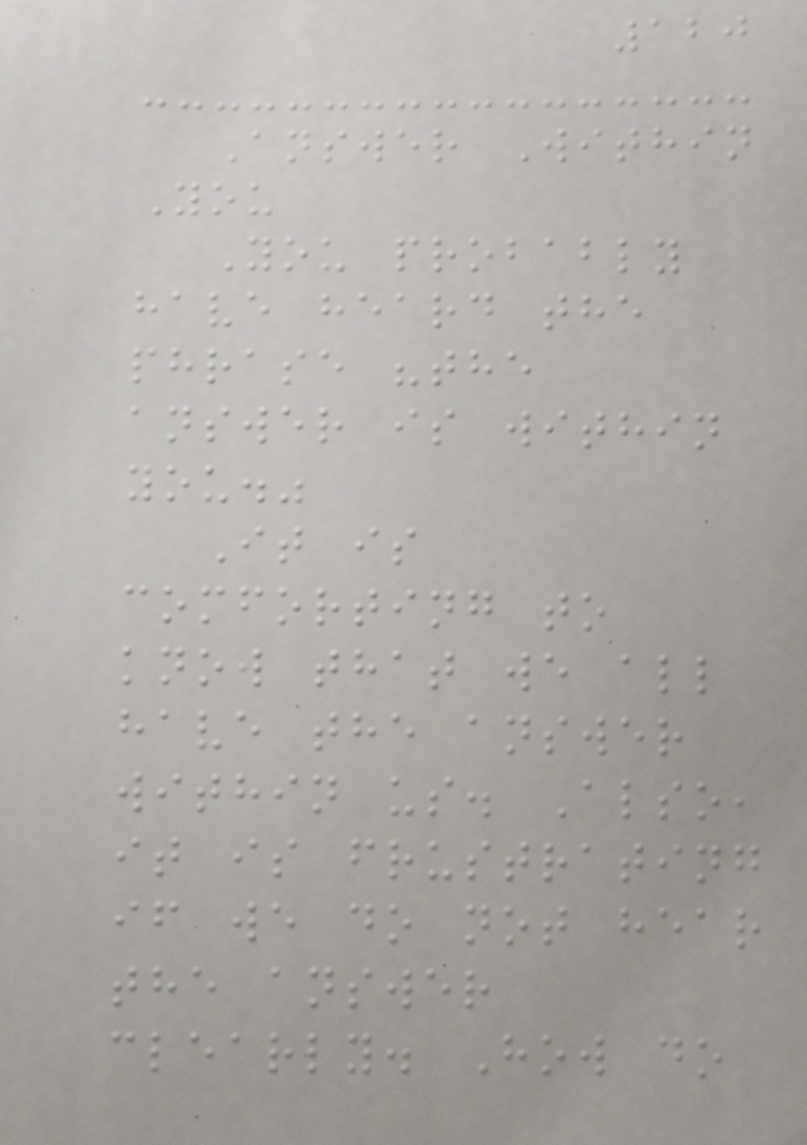120
Answer Within
You
You probably
have heard the
phrase "the
answer is within
you."
It is
comforting to
know that we all
have the answer
within us. Also,
it is frustrating
if we do not hear
the answer
clearly. How do
